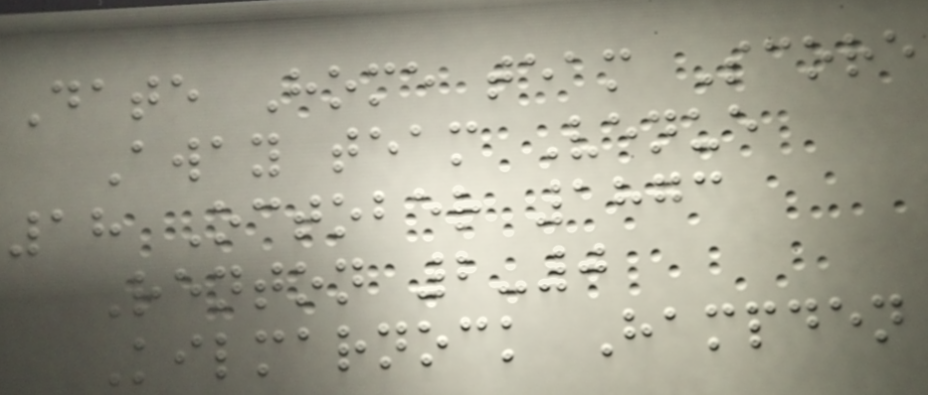Date Home team Score
Away team Venue
18 October 1873
Renton 2-0
Kilmarnock Hampden
